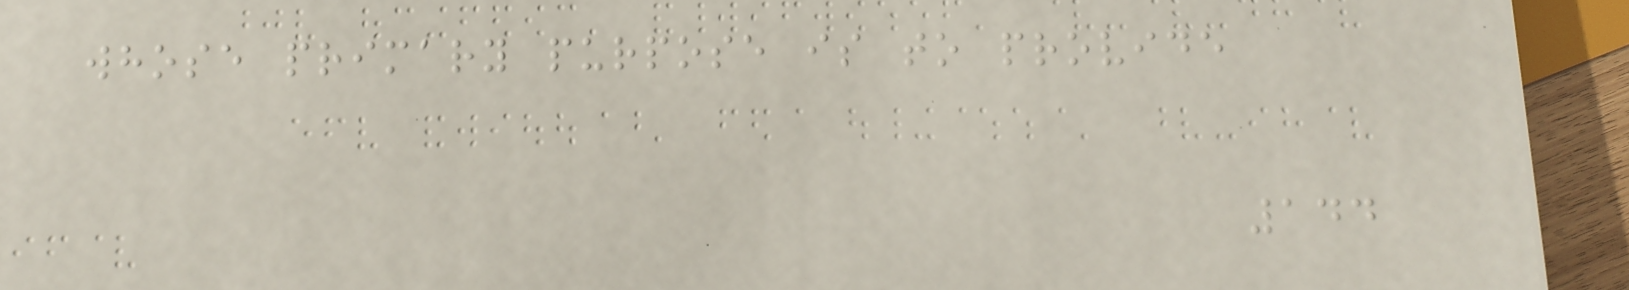whose primary purpose is to provide
144
